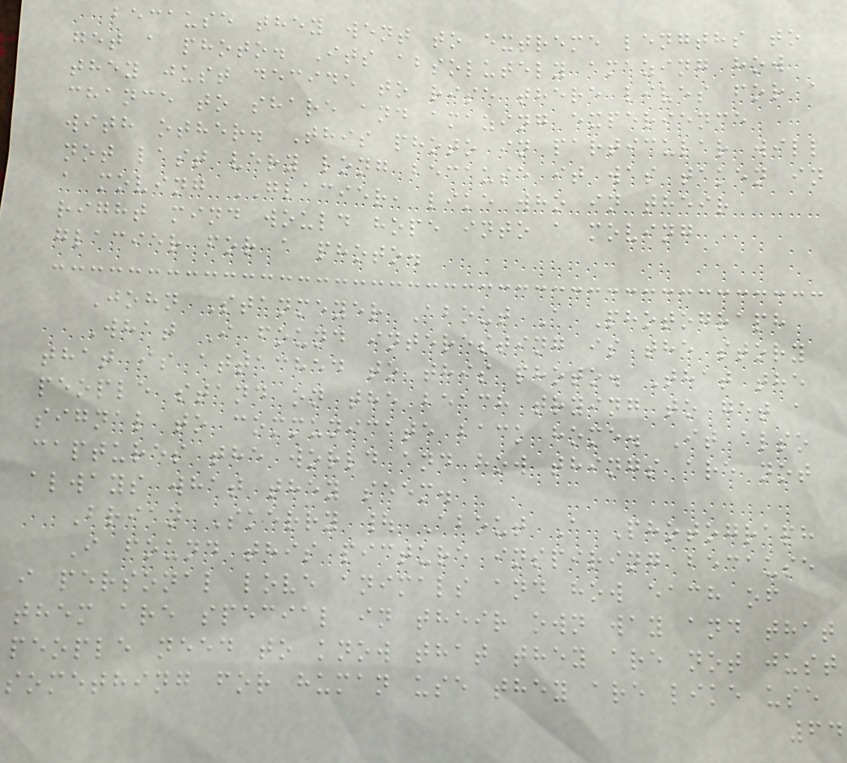because they went to extreme lengths to
get a photo. Its absolutely amazing how
they just decide to rise there lives for a
chance to share and amazing experience
with other. This photo in particular will
not last very long because it was taken in
a moving GLACIER, like who in their
right mind would hope into a moving
glacier for a photo.
John Stanmeyer About A Photograph
What I found interesting is the story
that is attached to this photo. That the
people stand on the beach trying to get a
signal to communicate back home. It also
captures the world and how things are not
always what they seem.
Brian Skerry | About A Photograph
I found this picture inspiring because
i personal love animals and how each of
them are special in their own way and that
people need to know that they are not just
something for human use they are like use
64
